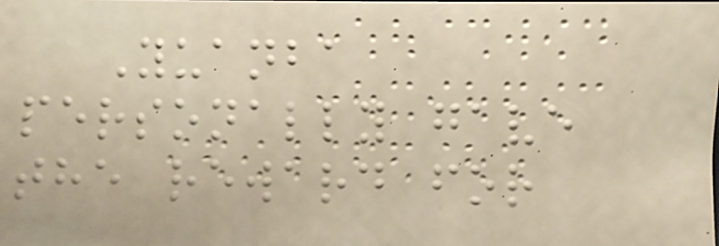Yuanba
personally gave
the reward for
